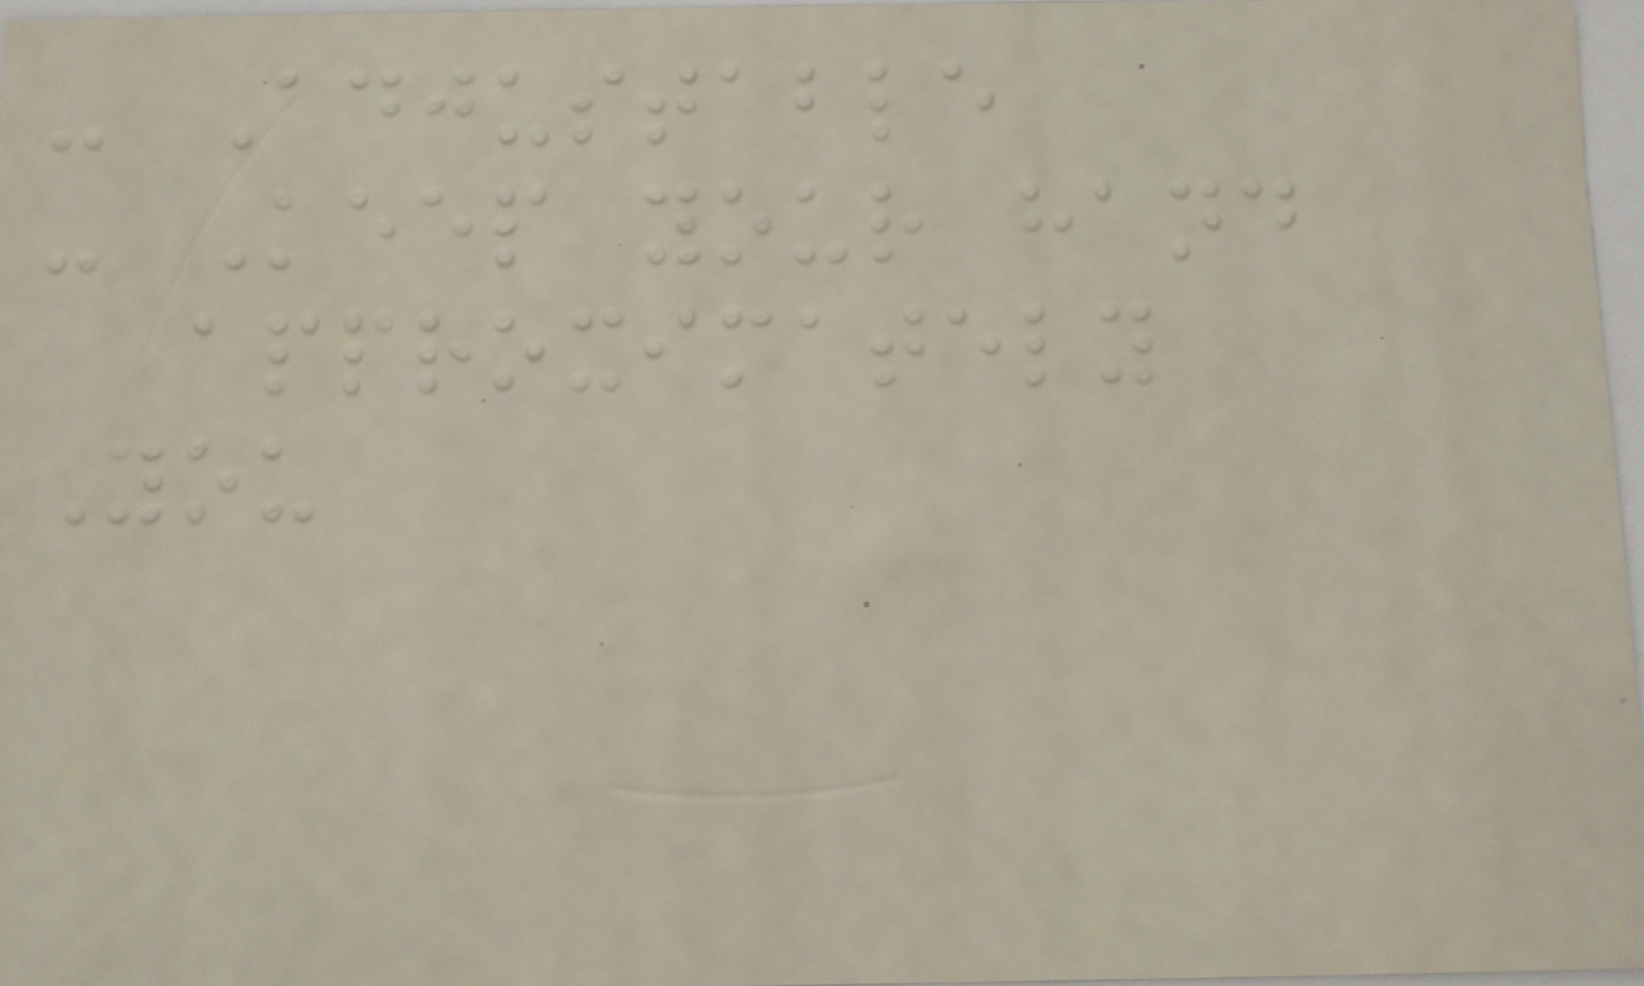- Adjustable
- Keep your hand
approximately
You
